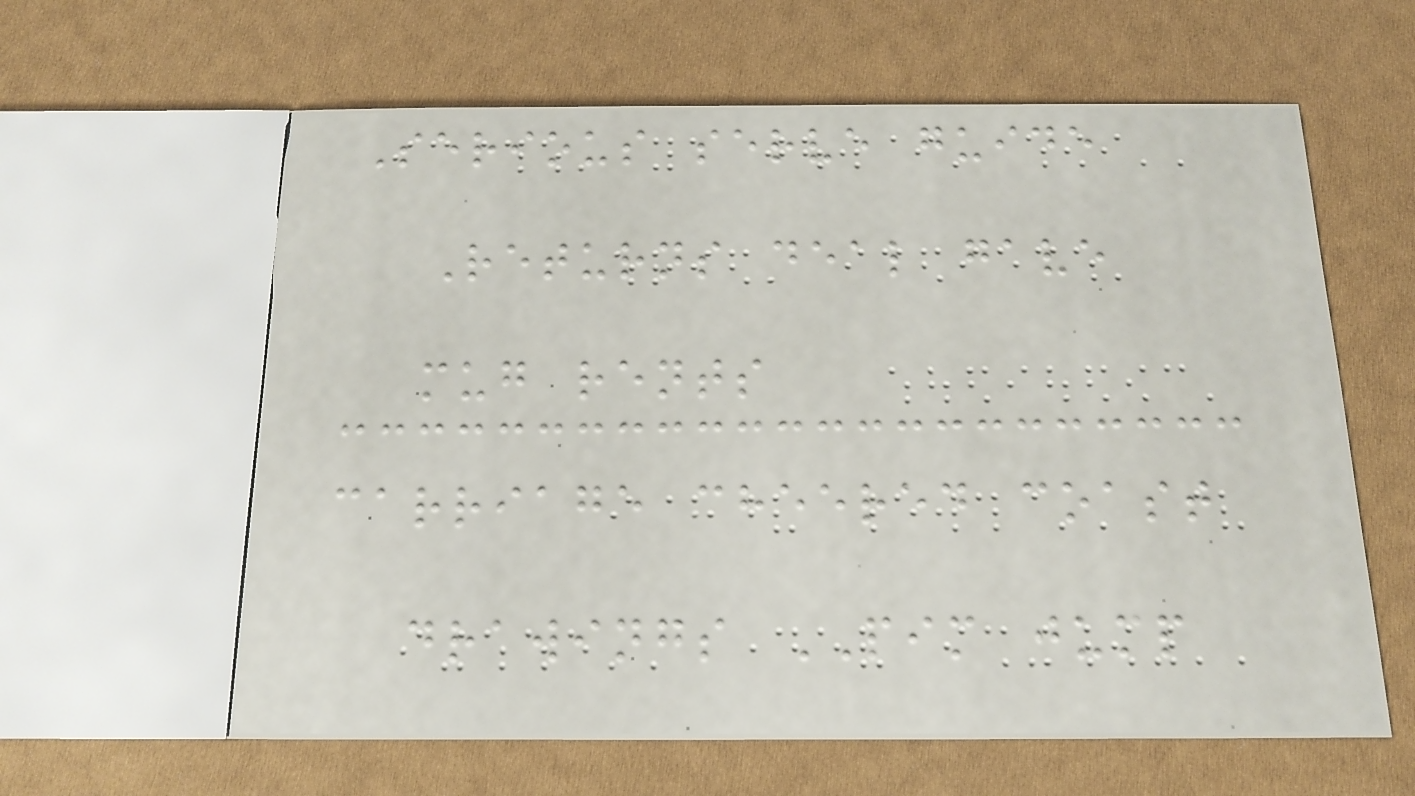Serious serve guide
Returns deal gave
mug rents
carriage cheered coast
drawings PIM jump
